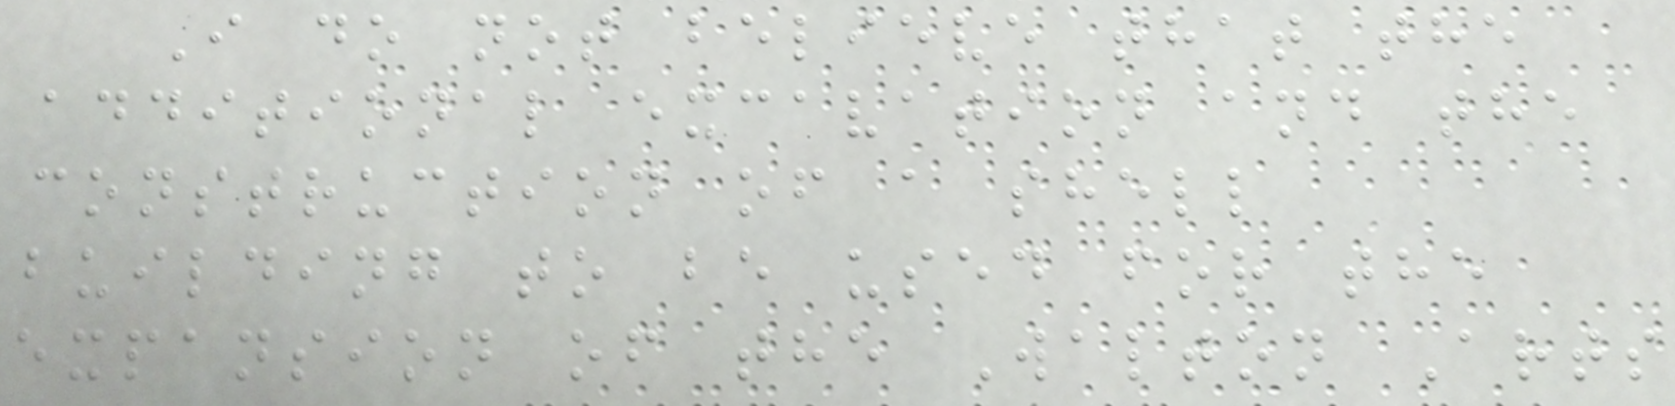I do not believe that the
additional excavation and the
construction of a shell
building to be used for the
expansion of the Walton Arts
